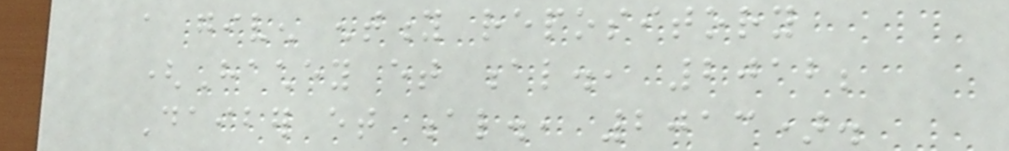a given entity repository
(Hachey et al., 2012;
Daiber et al., 2013).
